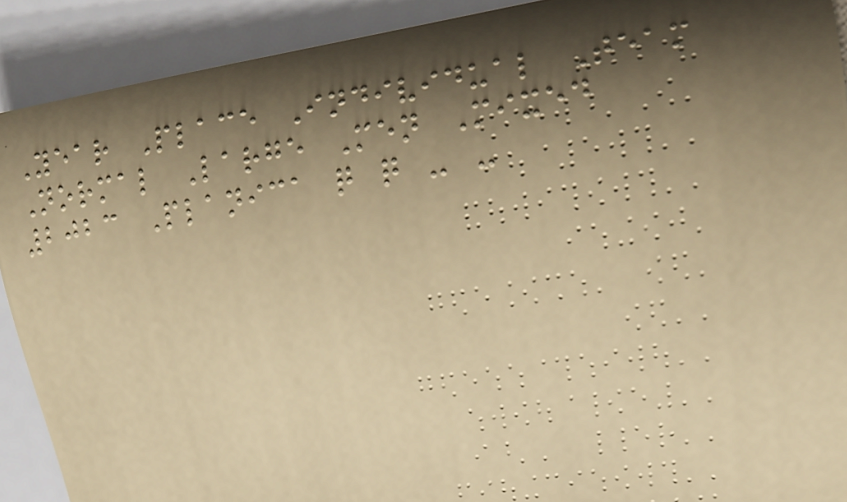Year Place Individual Team
Normal Large Men Mixed
2023 Planica q q - -
